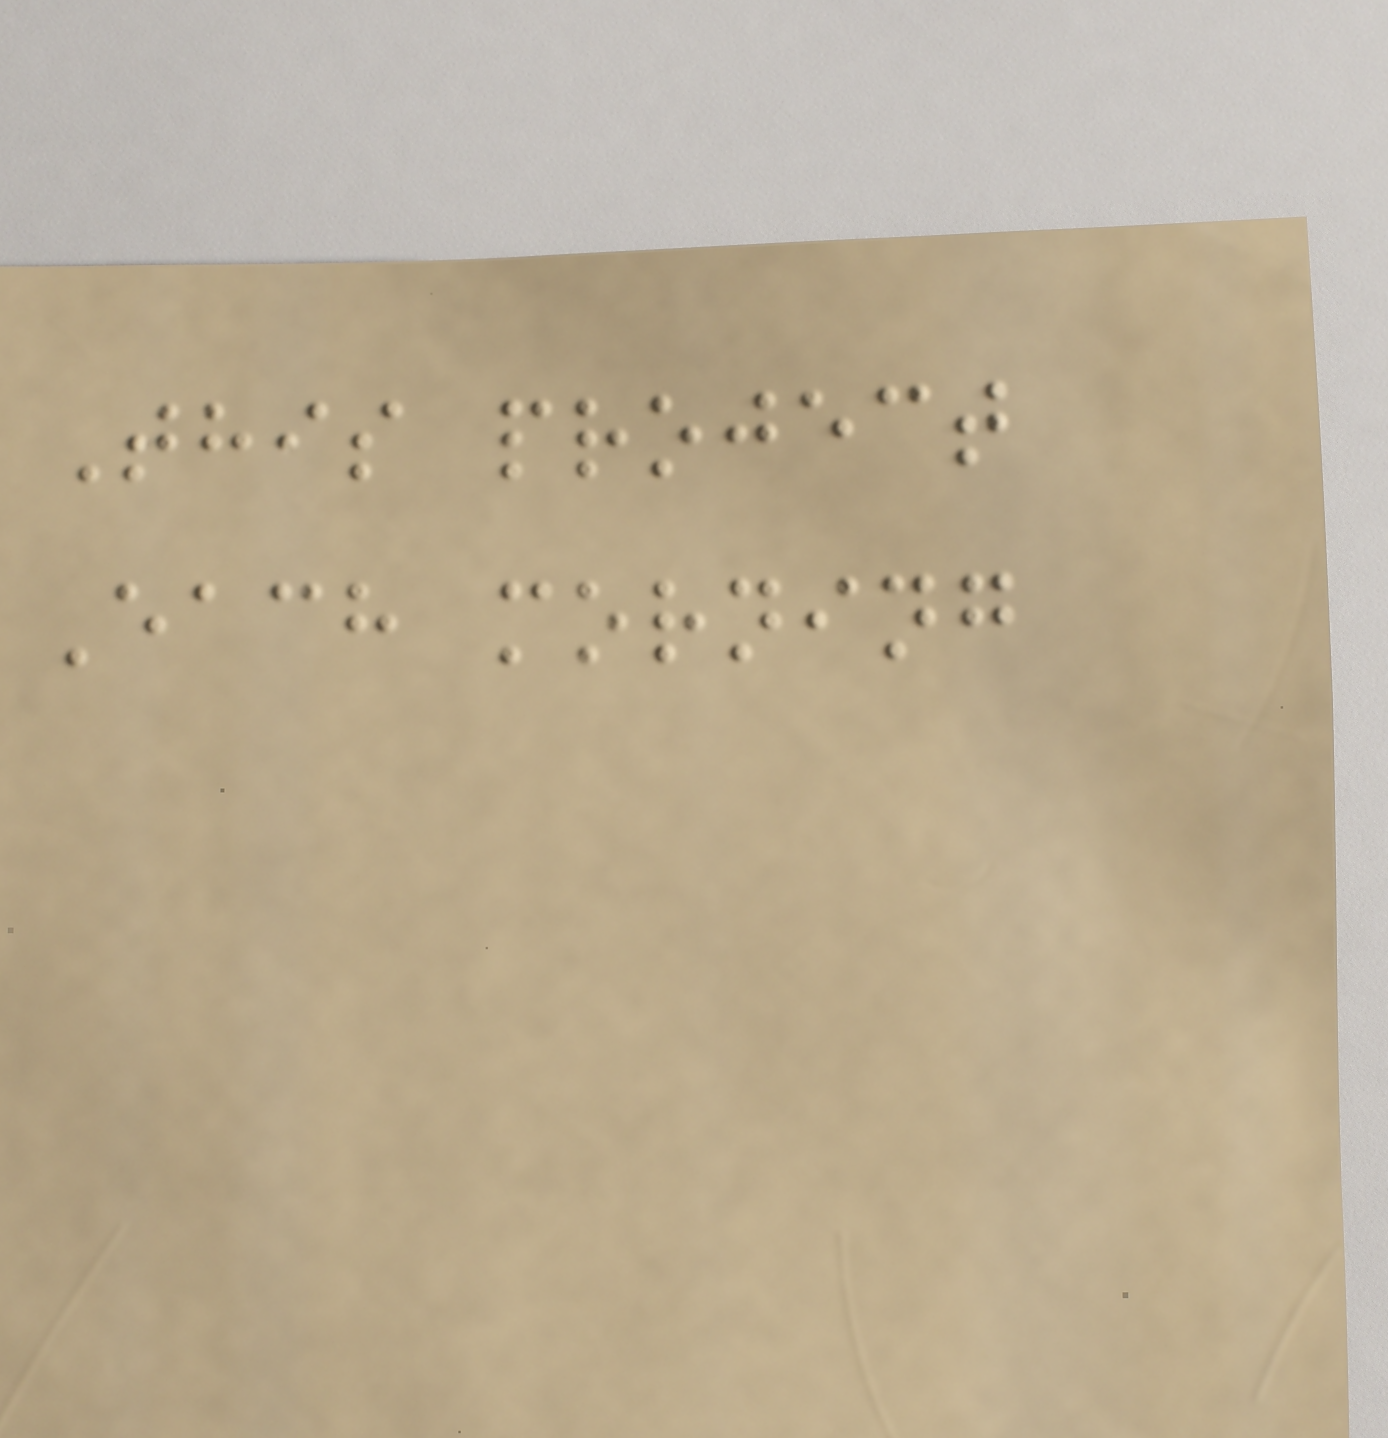This project
Each morning
